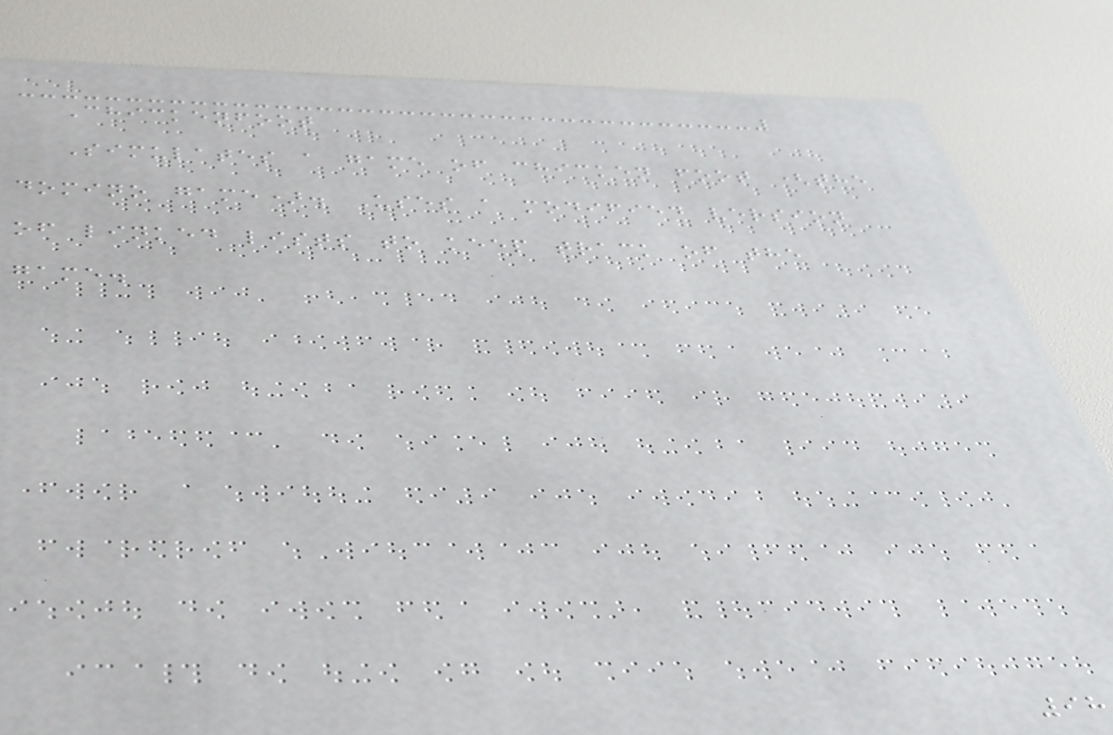Chickenfoot
Simulates a game of chicken foot (the
domino game). Uses a modified version
of linked lists to keep track of the
game.
98
